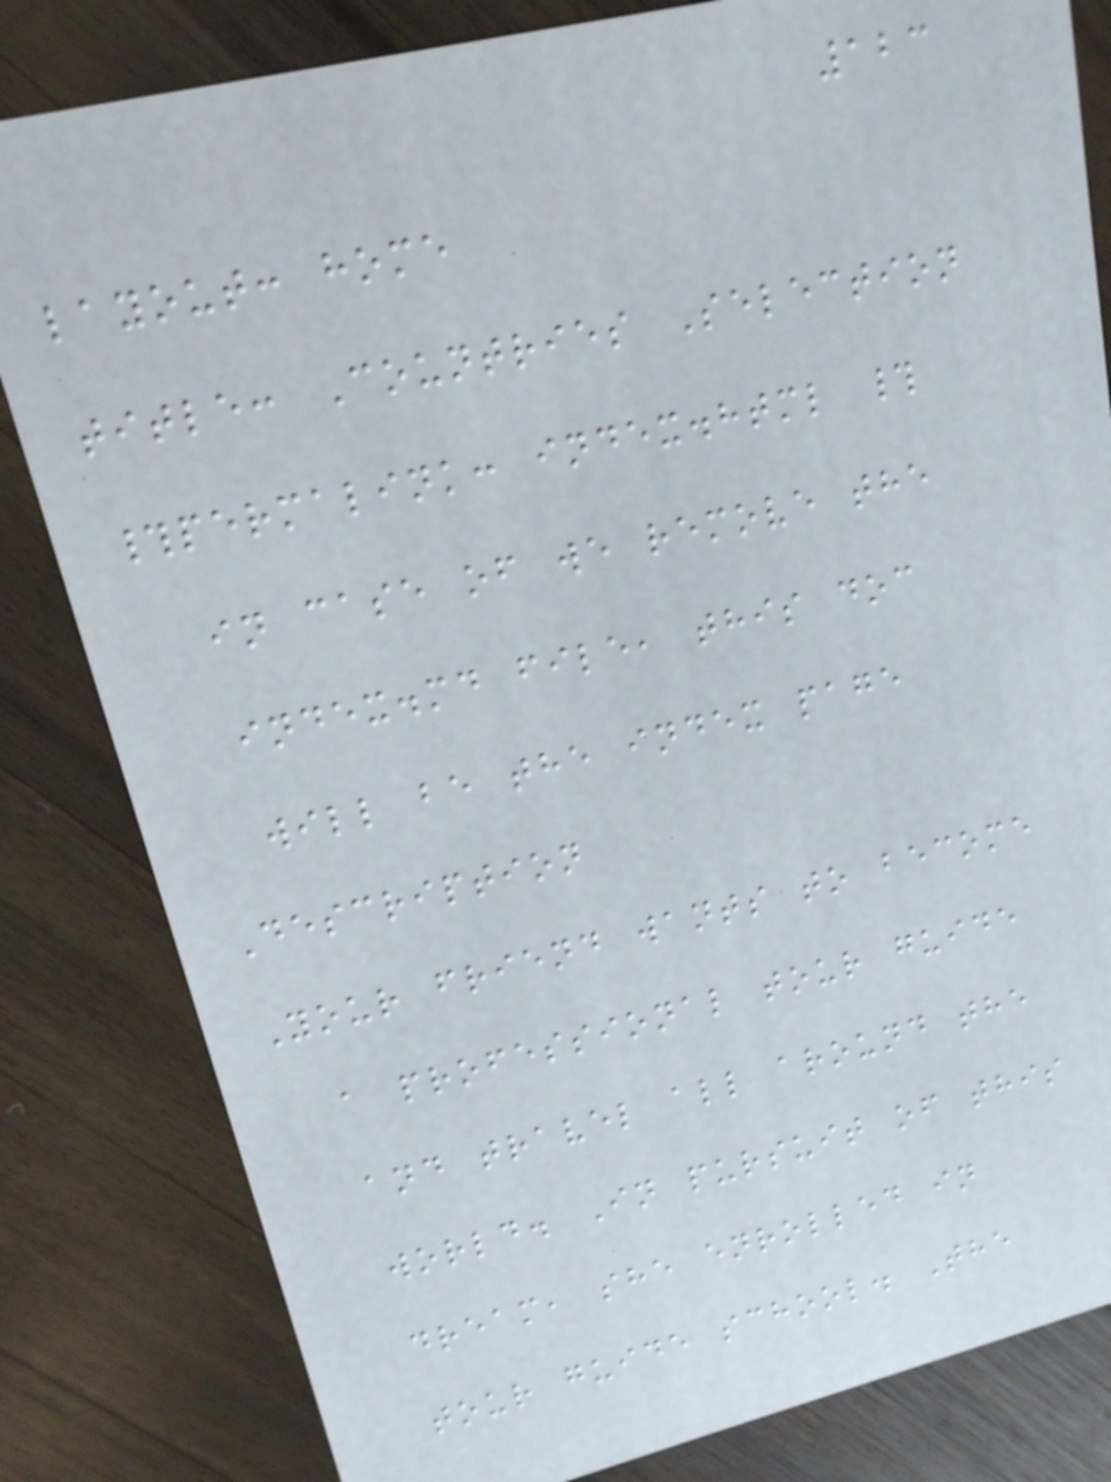123
layout: home
title: Countries Selection
#permalink: index.html #
in case of we remove the
index.md file, this doc
will be the index page
Description
Your friend wants to become
a professional tour guide
and travel all around the
world. In pursuit of this
dream, she enrolled in
tour guide school. The
